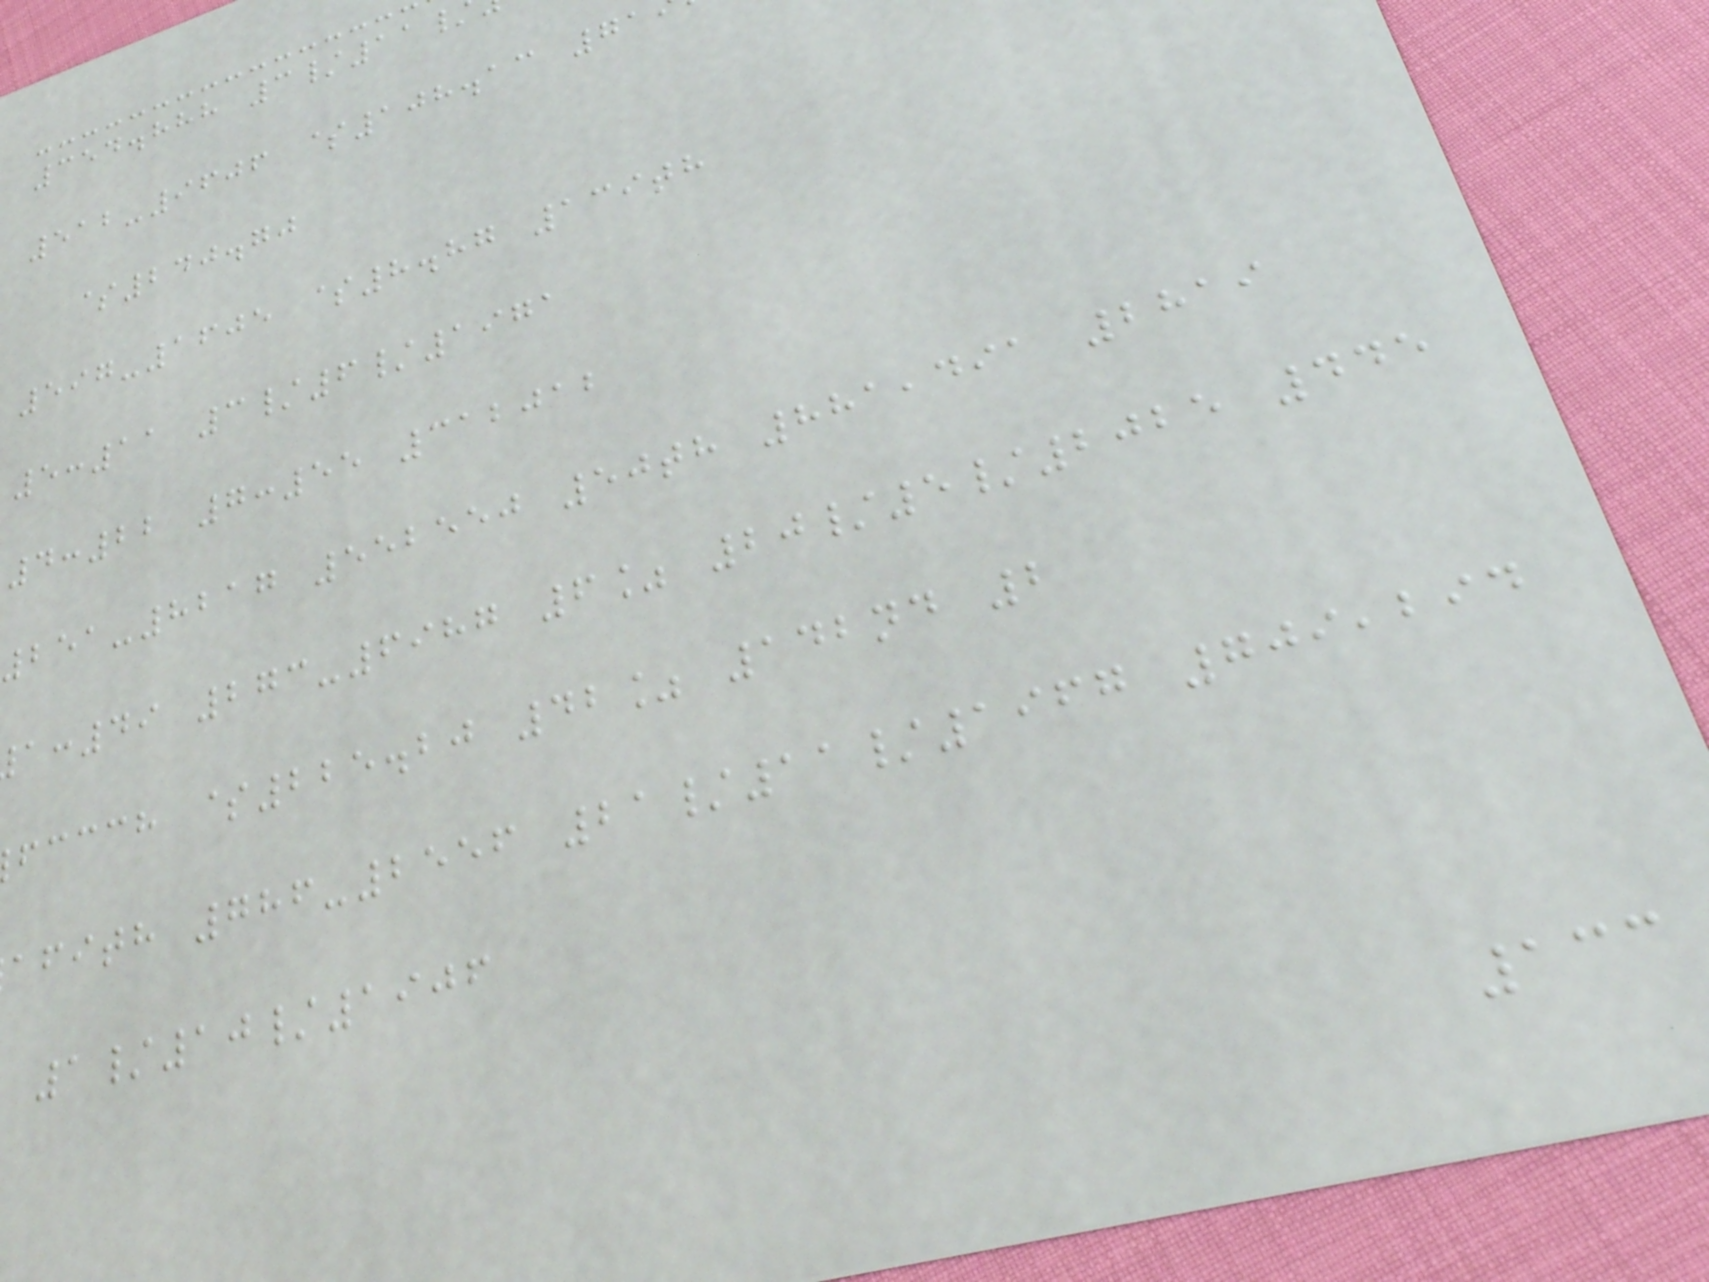354.888 3/11
512-9606 $108.13 71
$240.70
597-1605 $8.87 139th
5:11 3/6/1971
4:22 7:55 312012
251-8217 552550 50th 881,491 2819
:49 273-6987 6% 20/5/2025 445
fccch $225.20 42% 142nd 2
afith 786-2556 21/11/1967 709,294
1/10/1906
133
